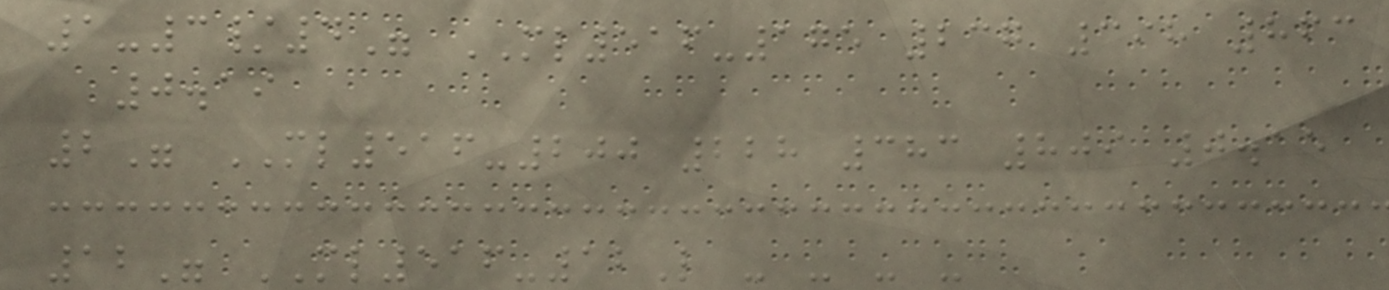1-3/4" ML516-175 237 398 863
0.19
2" ML516-200 228 383 809 0.15
12" ML516-12L - - - -
